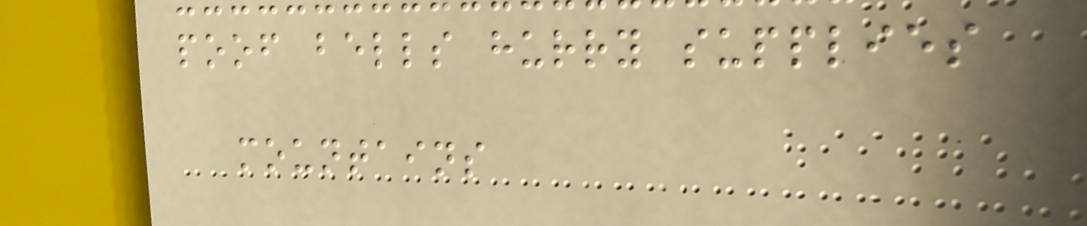poof bells hurry supplies
mountains
